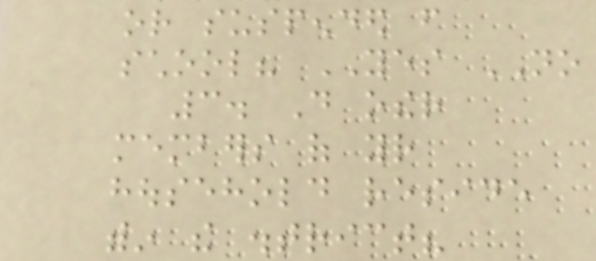or suspended from
school? YES NO
3. Do other
members of your
household reside
within the district?
